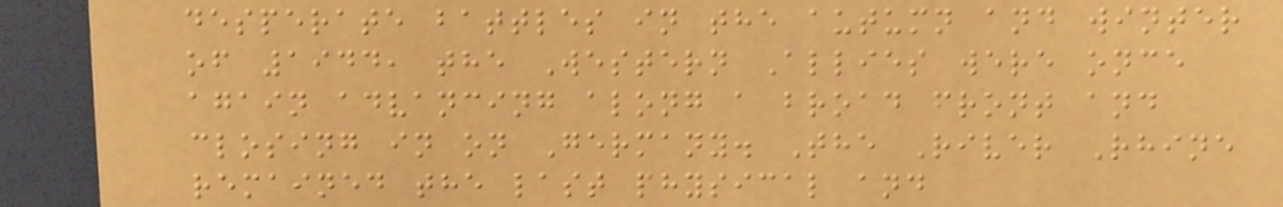desperate battles in the autumn and winter
of 1944, the Western Allies were once
again advancing along a broad front and
closing in on Germany. The River Rhine
remained the last physical and
